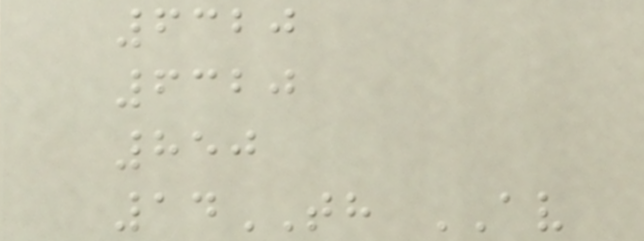6320
6320
850
14TH AV
